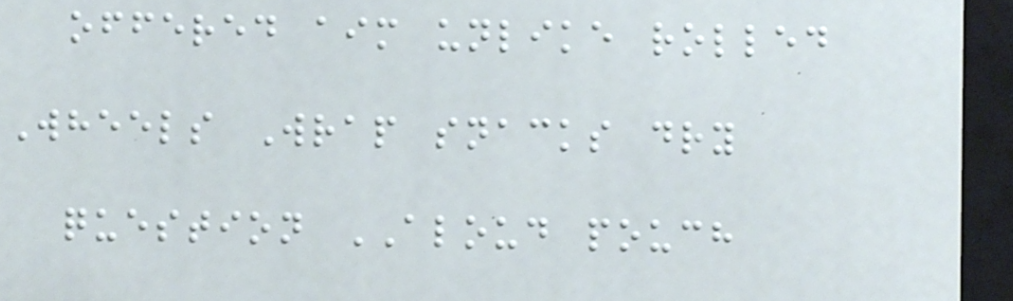offered aim unlike rolled
Wheels Wrap snacks dry
question ALOUD pouch
